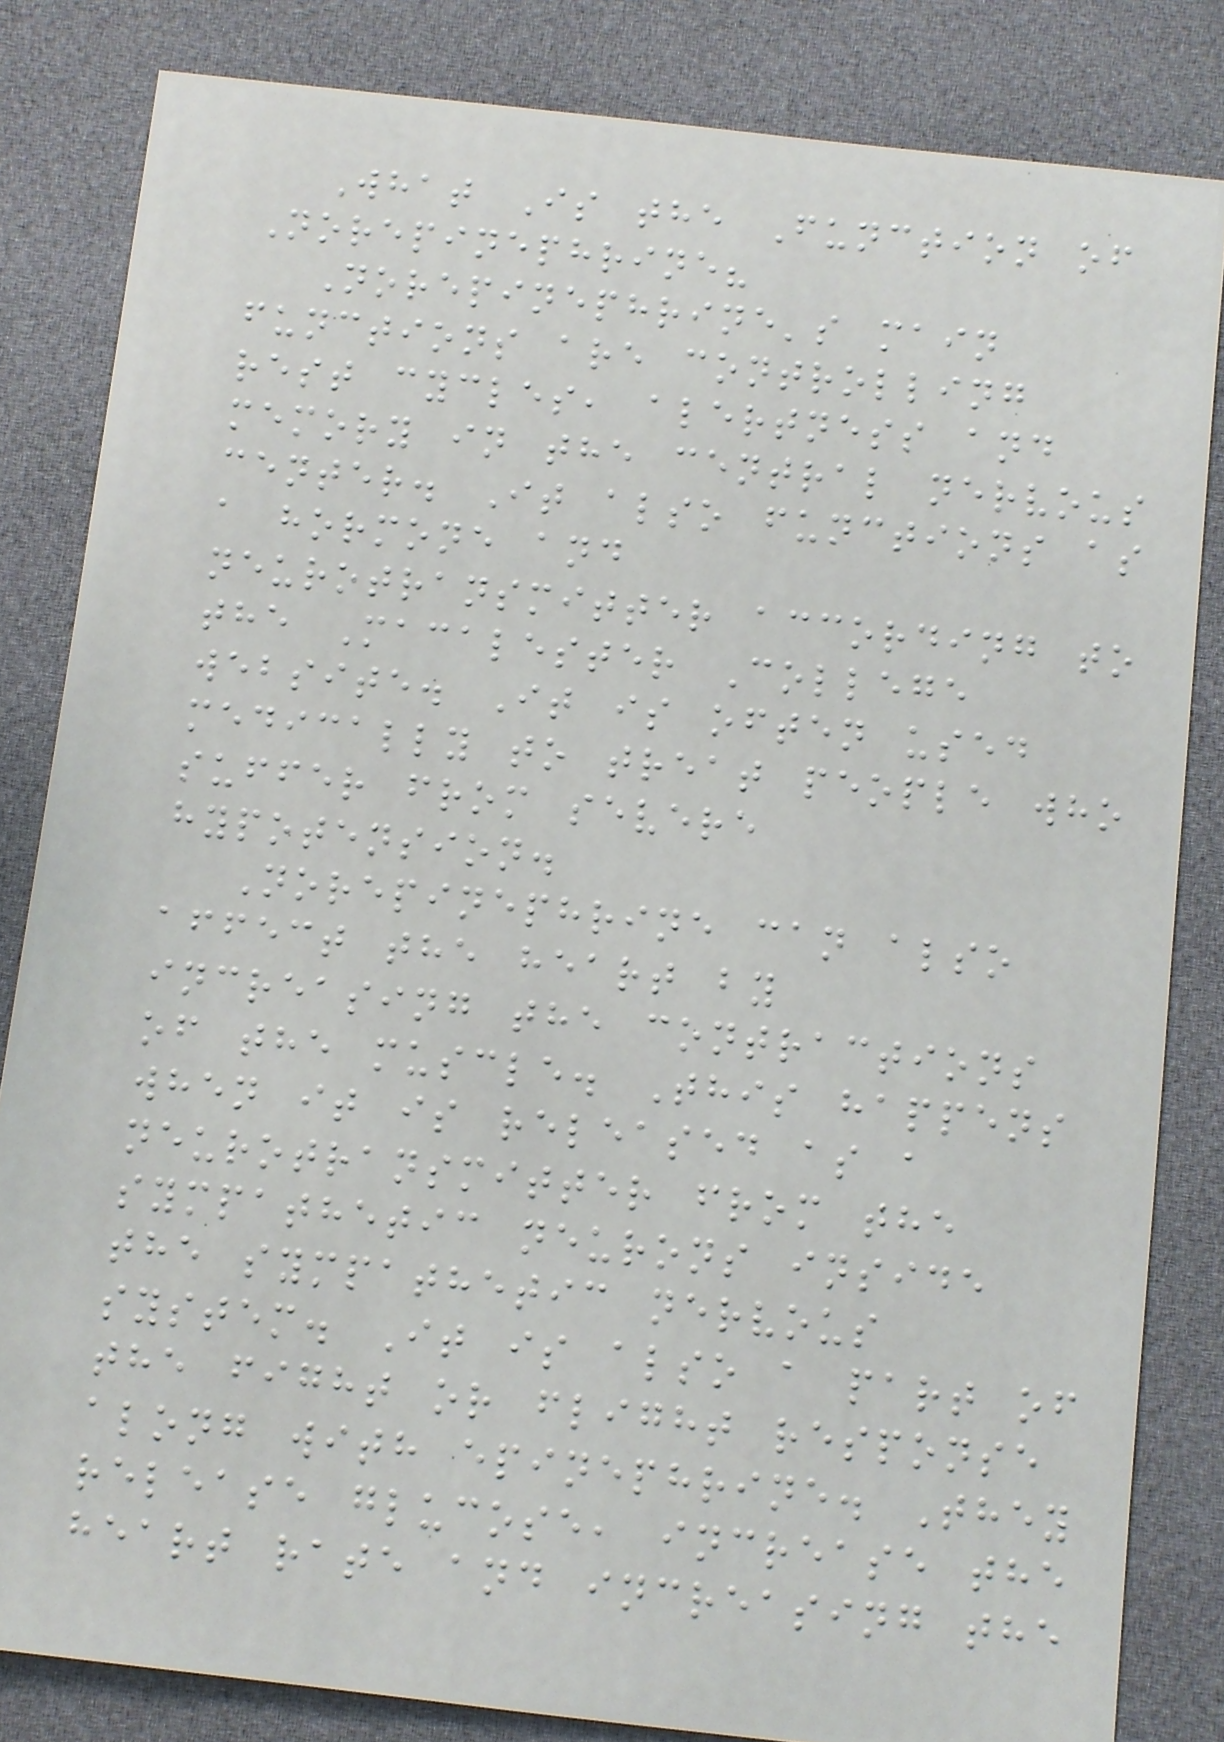What Is the Function of
Norepinephrine?
Norepinephrine's main
functions are controlling
rest cycles, alertness and
memory in the central nervous
center. It also functions as
a hormone and
neurotransmitter according to
the Macalester College
website. It is often used
medically to treat people who
suffer from severe
hypotension.
Norepinephrine can also
affect the heart by
increasing the contractions
of the muscle. This happens
when it is released as a
neurotransmitter from the
sympathetic neurons inside
the sympathetic nervous
system. It is also a part of
the fight or flight response
along with epinephrine. They
release glucose, increase the
heart rate and increasing the
